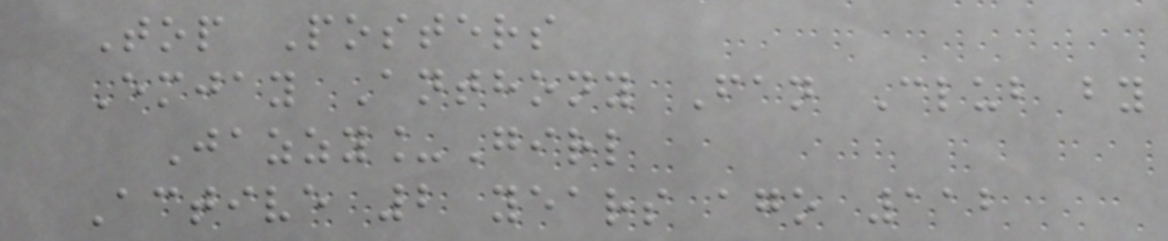Top Posters
Emjay Anthony Fan Club by
Jazzy_Girl
Active 2 years ago 112
